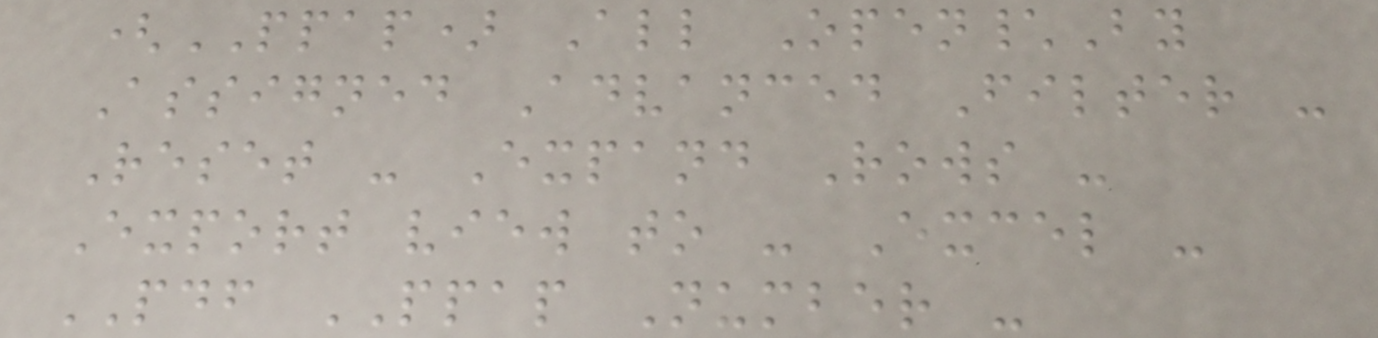(PPAP) All Open\By
Assigned Advanced Filter -
Reset - Expand Rows -
Export view to - Excel -
PDF PPAP Number -
